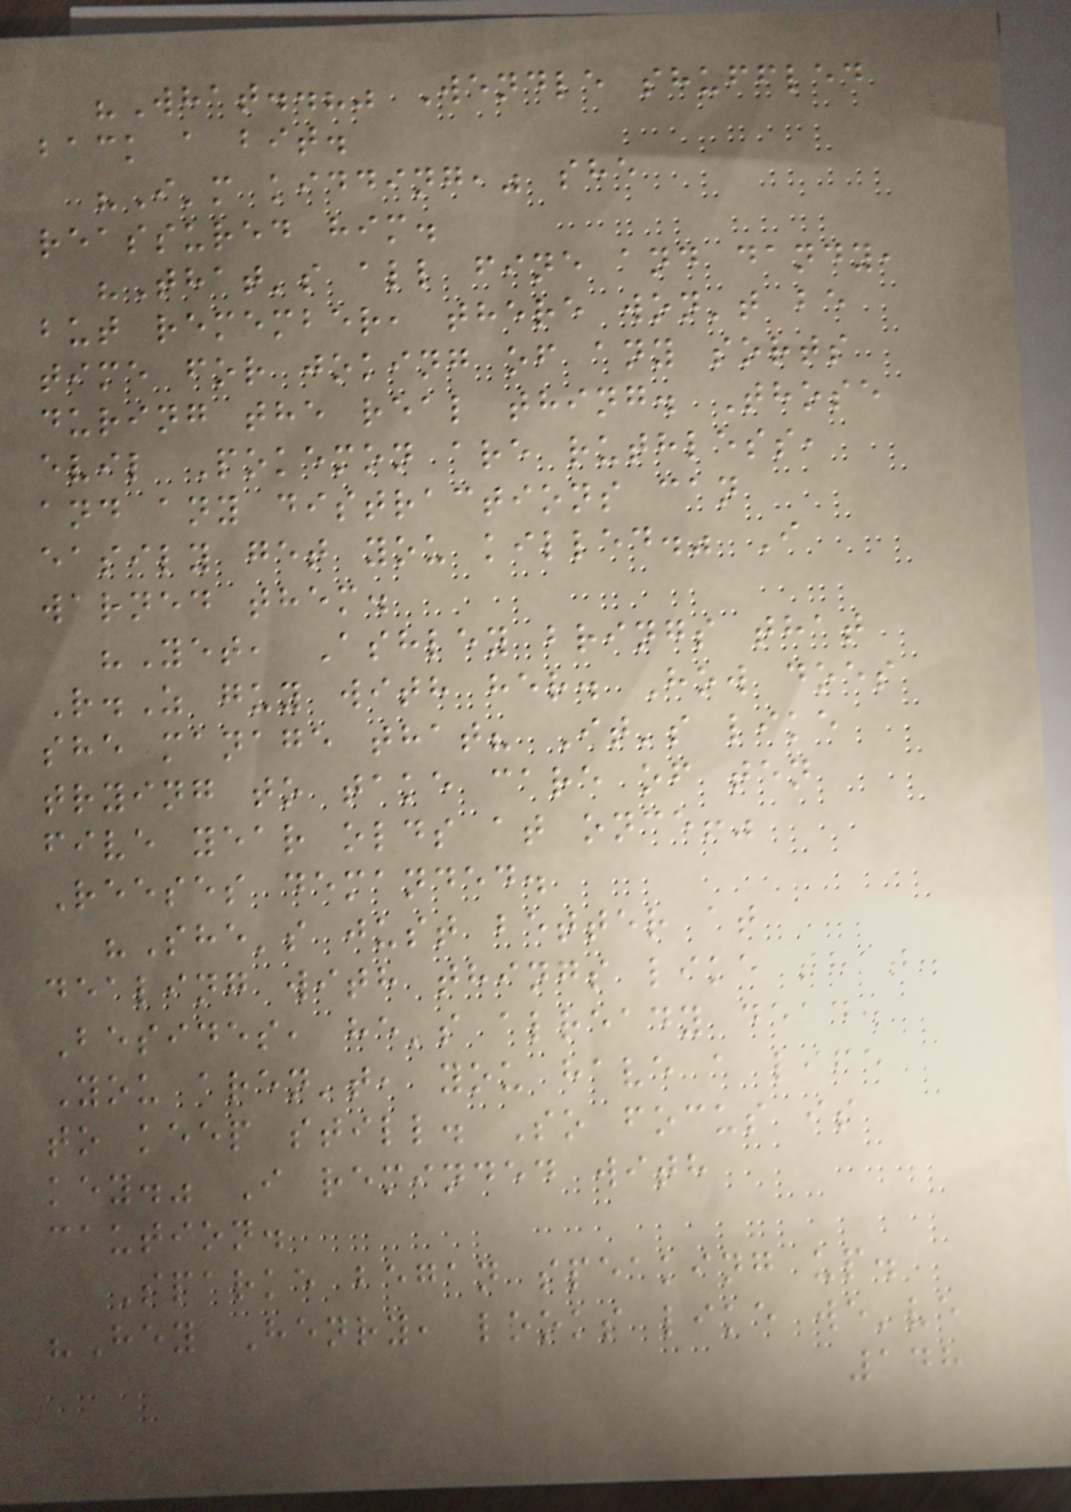"What..?" Wendle shuffled
back a bit.
"I'm kidding," she
reassured him.
"That's all fine and dandy,
but remember, there won't be
time for joking of any sorts
during the real thing. Those
evil Pokemon are ruthless,
and any distractions can
easily get you killed." I
warned them.
"Yet, Ashley brings that
R.Z guy with her. How does
she manage that? It's like
trying to take care of ten
five year olds at once!"
Reeses demanded.
"She's just better at
dealing with things like that.
Besides, he's already dead.
You aren't, you have a life
to keep still. So focus is
key." I reminded with
caution.
Sparke began speaking up.
"Hey Henry, looks like we've
148
